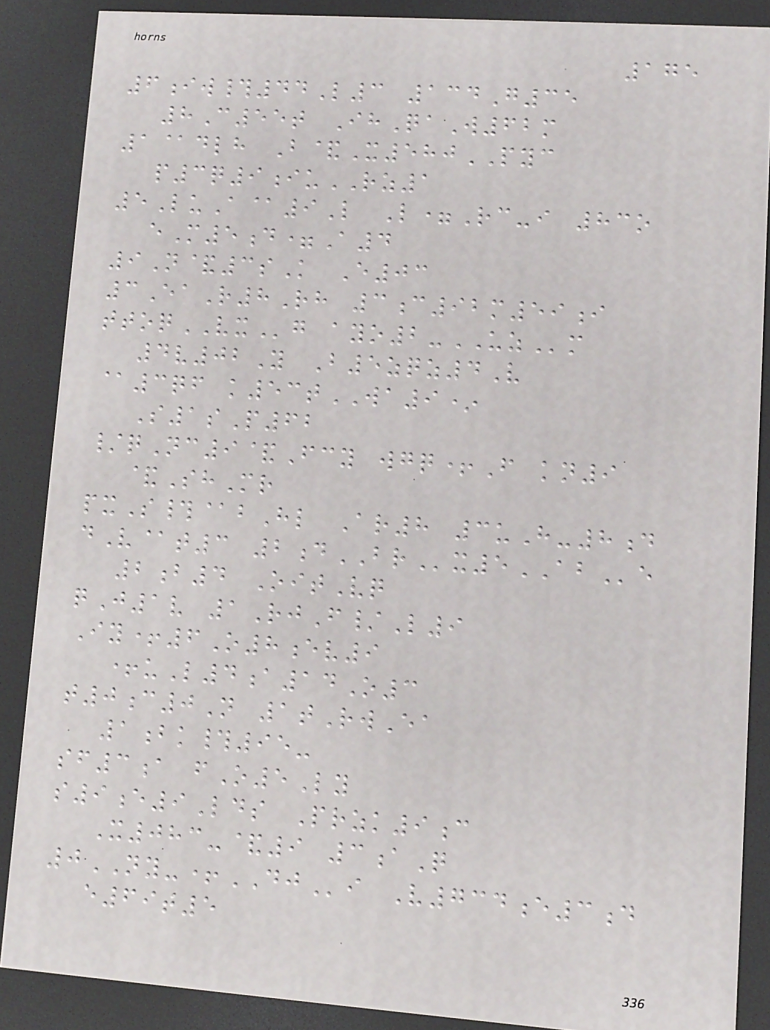175
6iw#44L3 134G35
8C55t IhQaW62m
1@dlh B&X580PYC
p3q9iuRZ1
5LuA@9L L=Rc-i 83o
eM5d=A4
9N&3sK E03
3EaR8Rh 3c92m59i
ttoqVXg ayo2-UZm
4v02Y B5zqz4V
@3qf k53tWA9*
S1sP62
/qNc9&Fcy wgq+F kn9
&ShMr
pxS#@bHl Ar8 3uH-8d
dV@t3 2dBRx5ABe
2b4 OitVq
qJ1v 1RjF/L9
Iy+6O8ev9
+uL4a14O3
t0c0N 1tRwEa
1bk#95-
sf3a fO5Ly
s9e9Lds Przk9c
X083-&9 3aQ
0NY-+DJi V734e3d
e69t5
